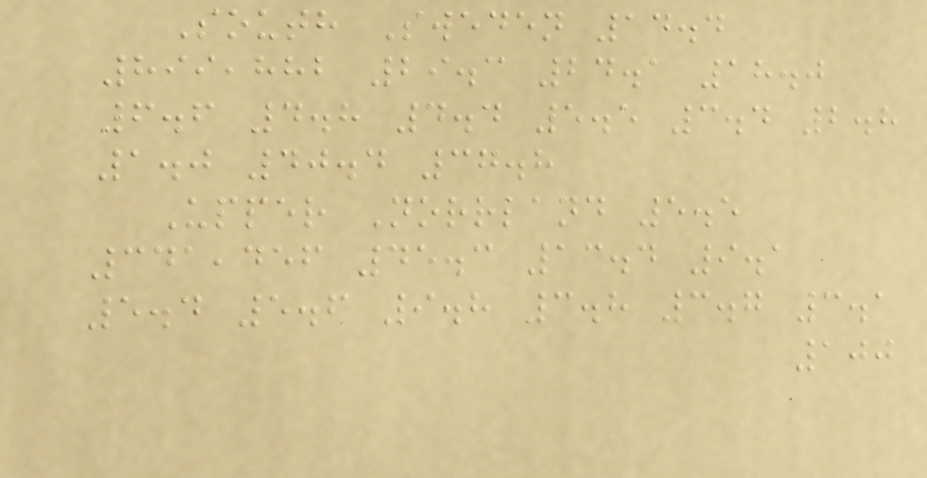South Sweden 14.4
899,882 29.3 24.1 18.0
6.6 4.8 4.4 5.5 3.4 2.8
1.0 40.4 37.8
Upper Norrland 5.5
341,456 45.3 13.4 9.1
5.4 5.6 9.8 3.8 3.7 3.1
100
